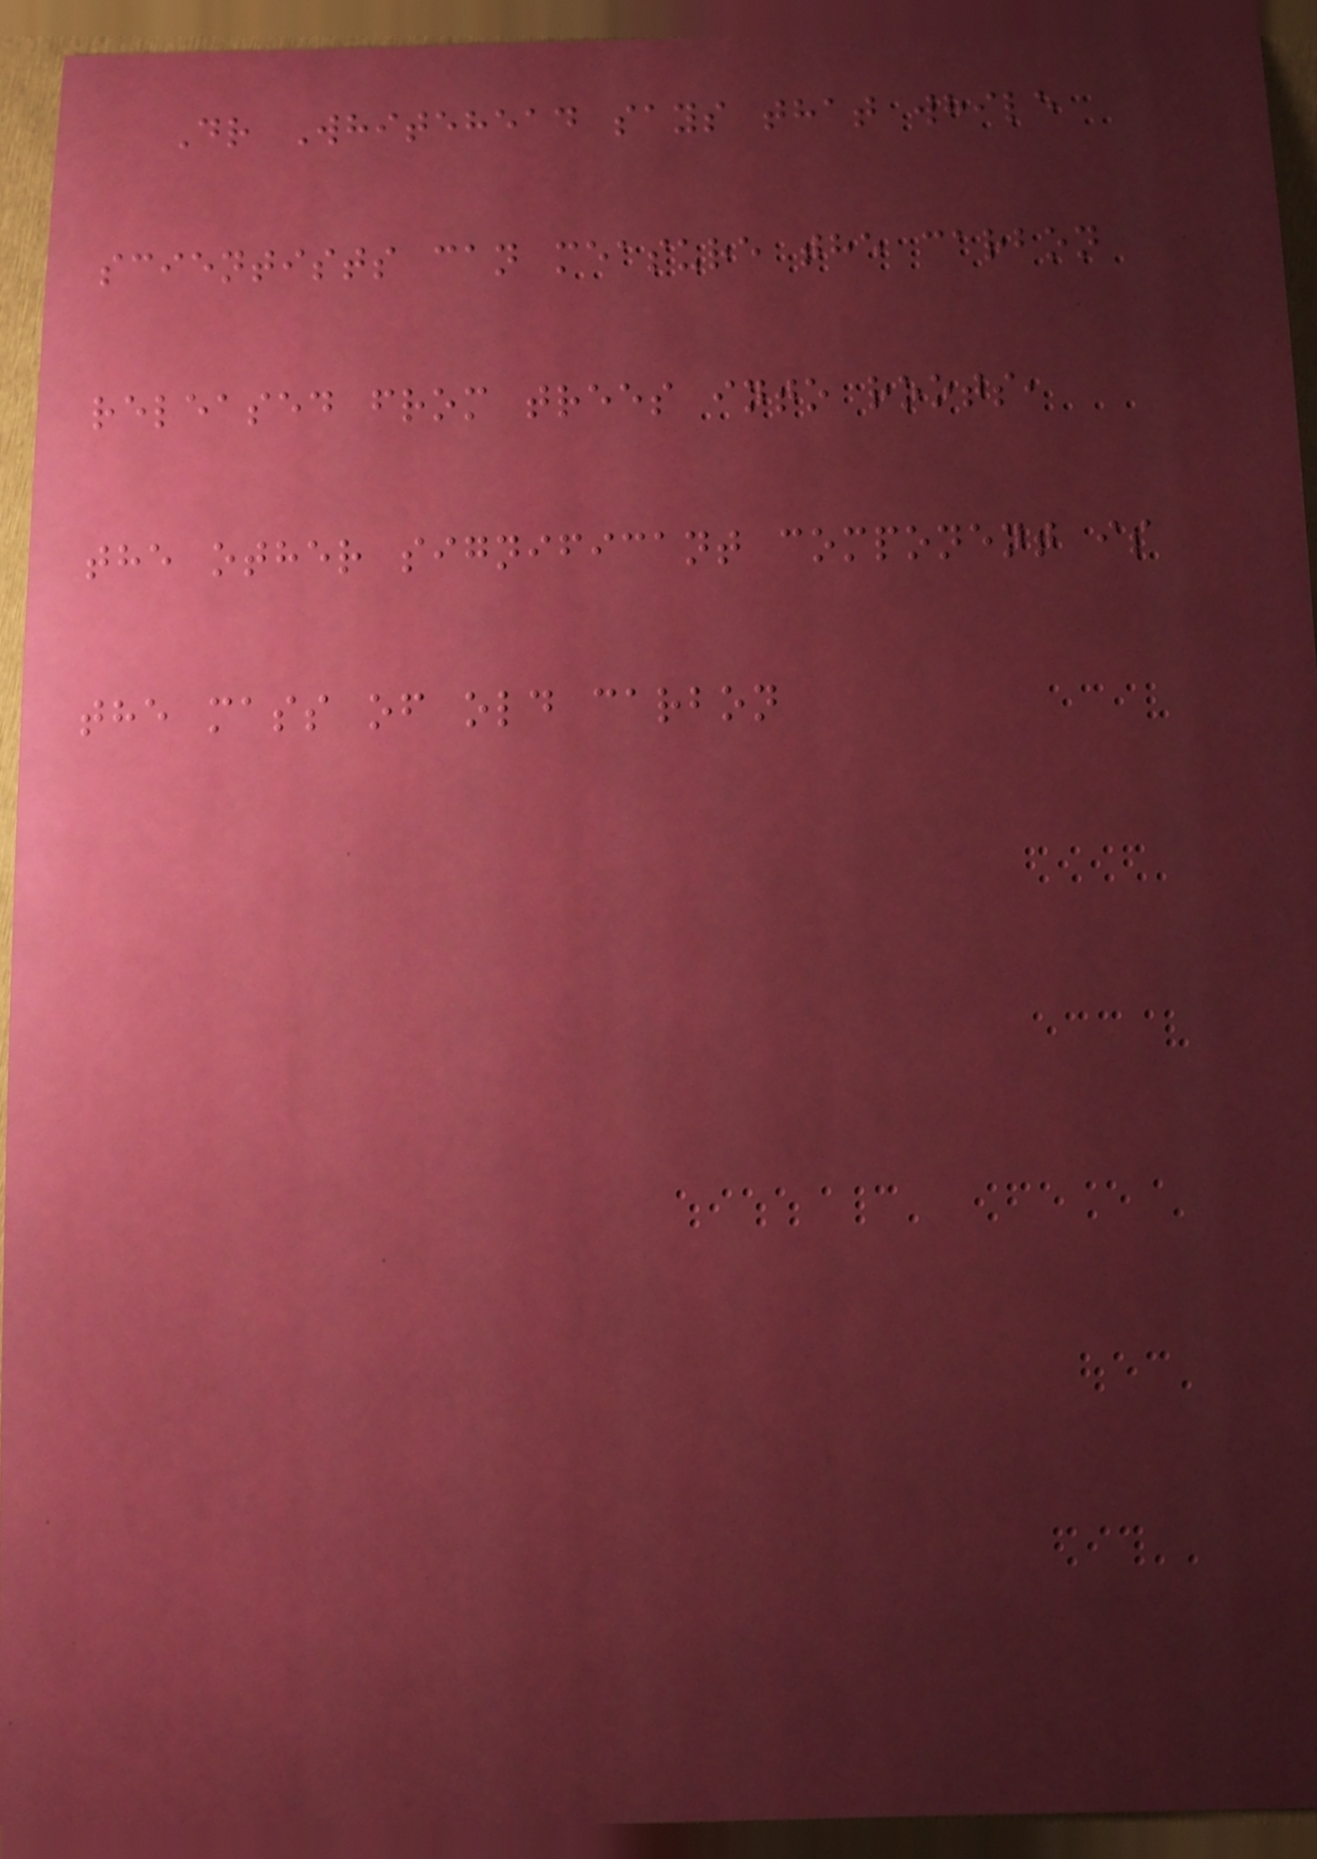Dr Whitehead says that while
scientists can measure the carbon
released from trees into roots,
the other significant component is
the mass of old carbon
